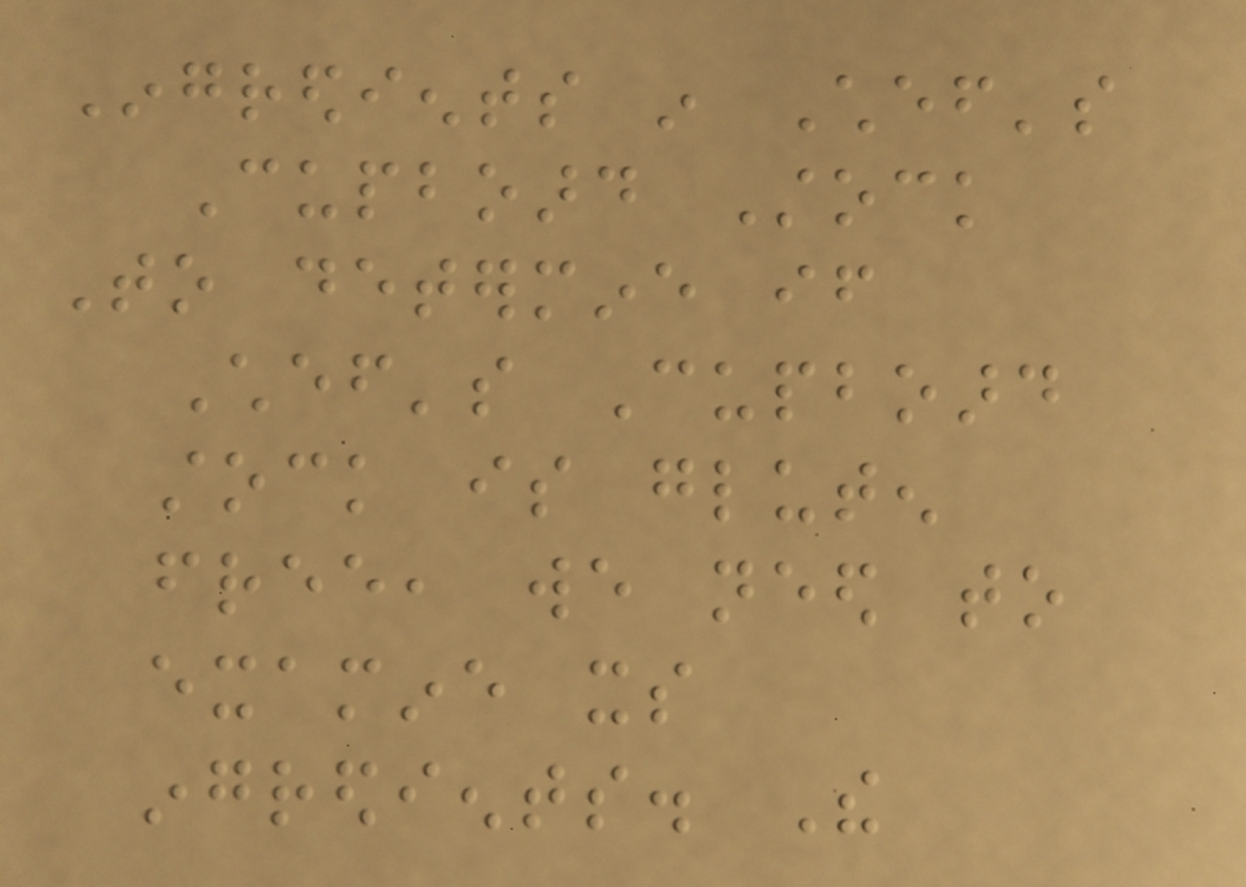Ingredients in Chef's
Cupboard Stock
To determine if
Chef's Cupboard
stock is gluten
free, we need to
examine its
ingredients. The
